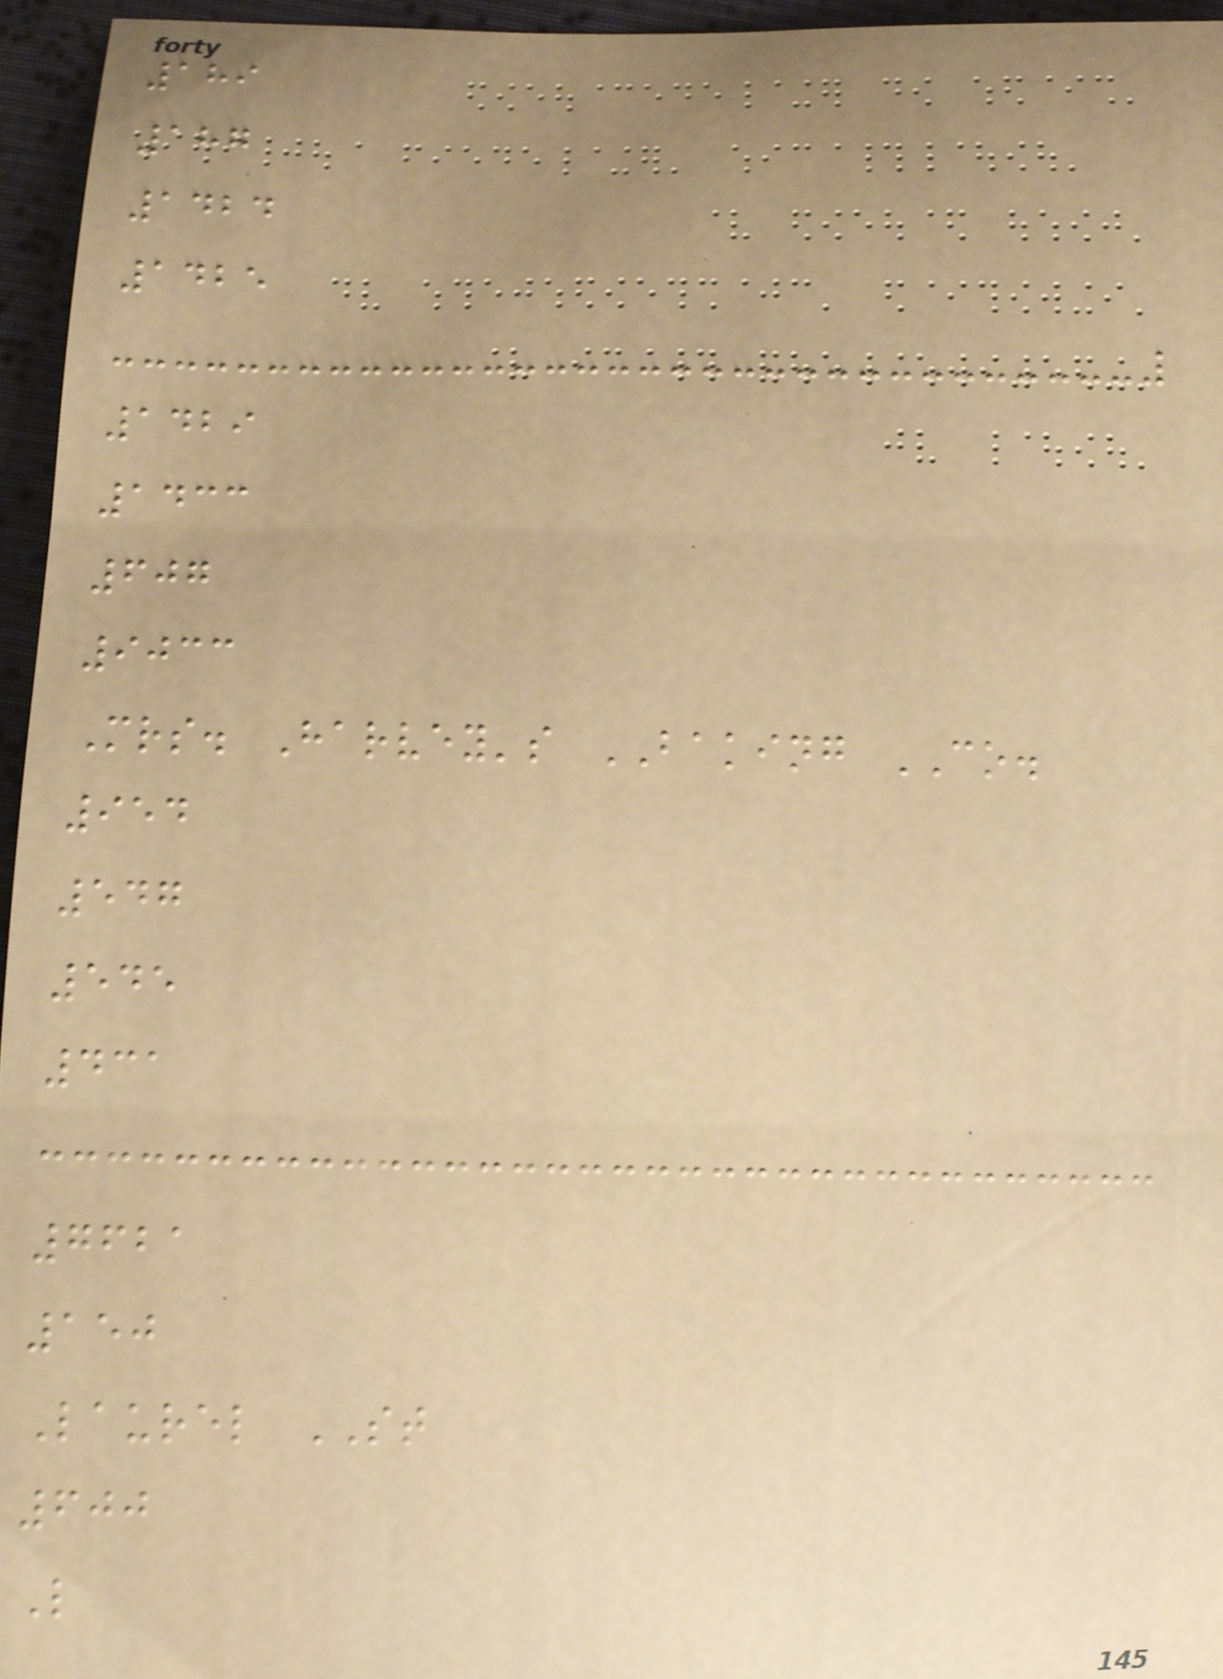189
187
1424
1425
1429
1433
607
9033
Mrs. Harvey's BAKING CO.
954
547
545
431
7621
150
Laurel ST
600
L
